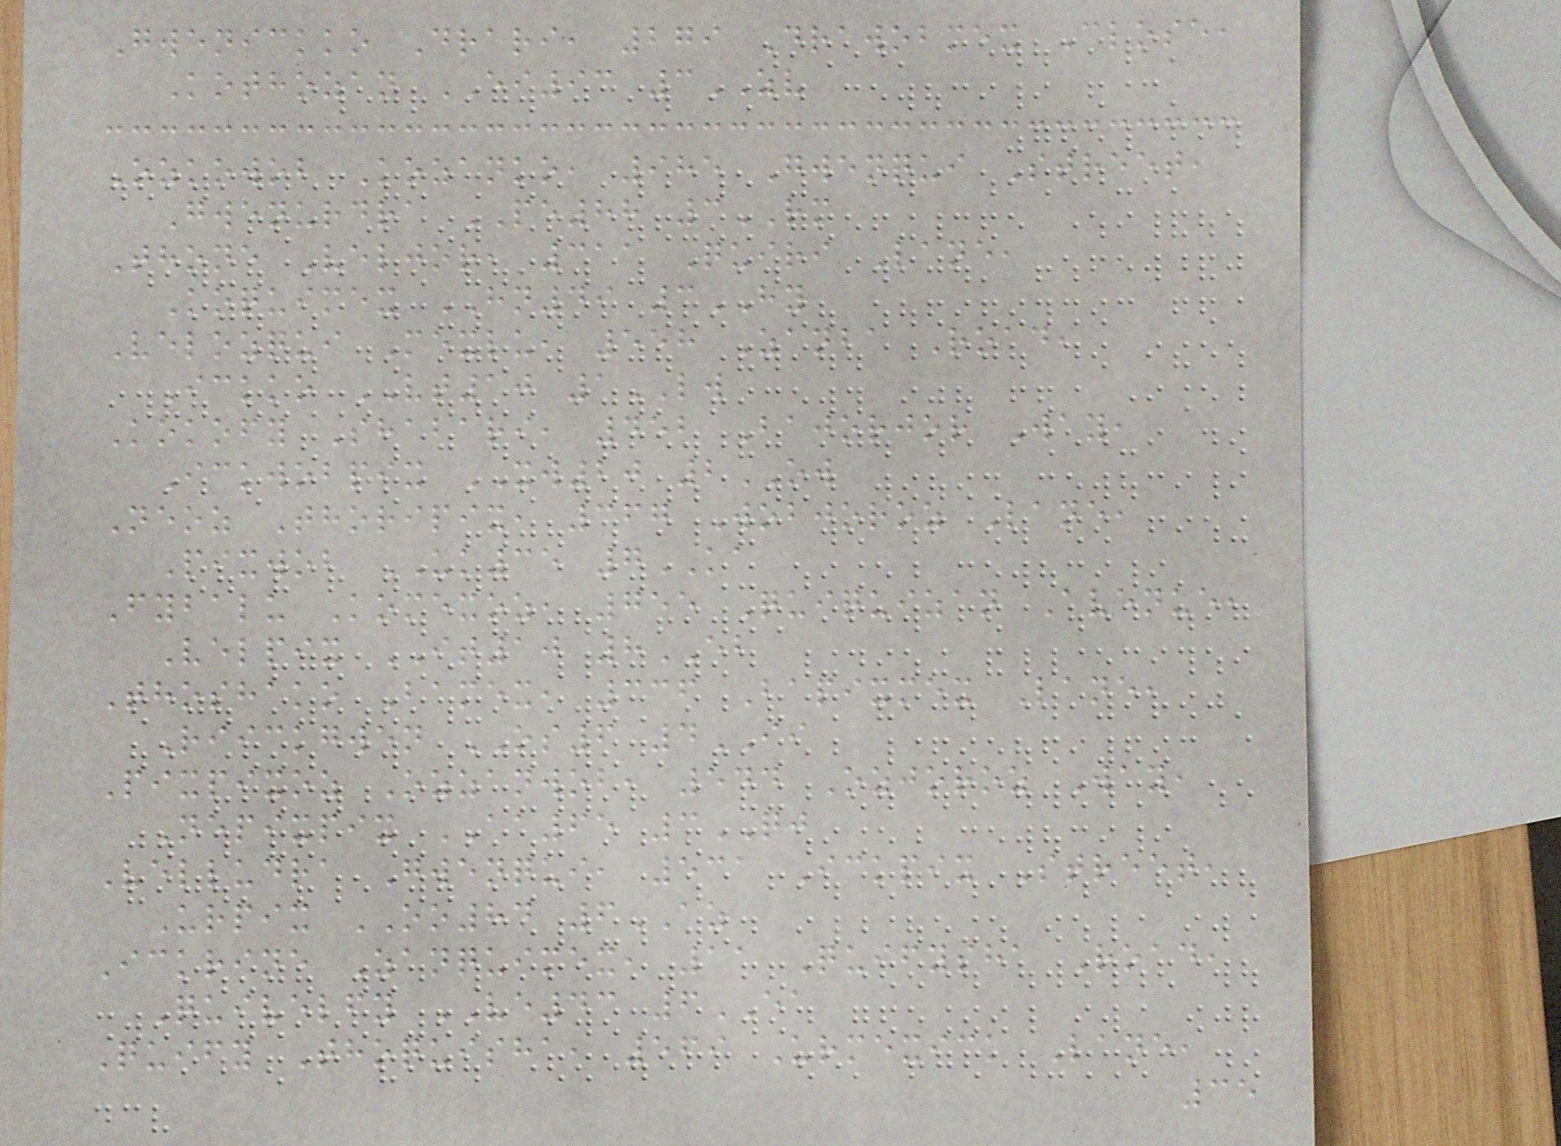Gwenickko Drari, 279 Drawobmex Close,
Kothozan EI93 3ZV
Ozkowob Kozanko, 985 Gwenqui Street,
Gwenurdra PE88 3RM
Thone Veljor, 311 Quiri Lane,
Koquimex HN49 3HY
Velozqui Mexlu, 558 Zanba Road,
Ickko VT10 1LW
Kokofy Shabari, 452 Bajorjor Way,
Ickwobpix XW20 2OW
Neoz Thoripix, 367 Wobjoroz Lane,
Pixwob UK35 7KA
Fybalu Komexoz, 755 Quiquizan Avenue,
Velpix IT10 8EB
Thoshako Bamex, 336 Bapixmex Lane,
Riickgwen OS6 4II
Pixpixoz Ozzanwob, 544 Ozjoroz Way,
Nepixpix AA65 3QJ
Velludra Gwenqui, 531 Ickpix Street,
Urpix OO84 6AZ
Ickrine Zanquimex, 11 Quifysha Road,
Quivelfy VE43 6EA
Quify Thoquisha, 569 Urmexick Lane,
35
